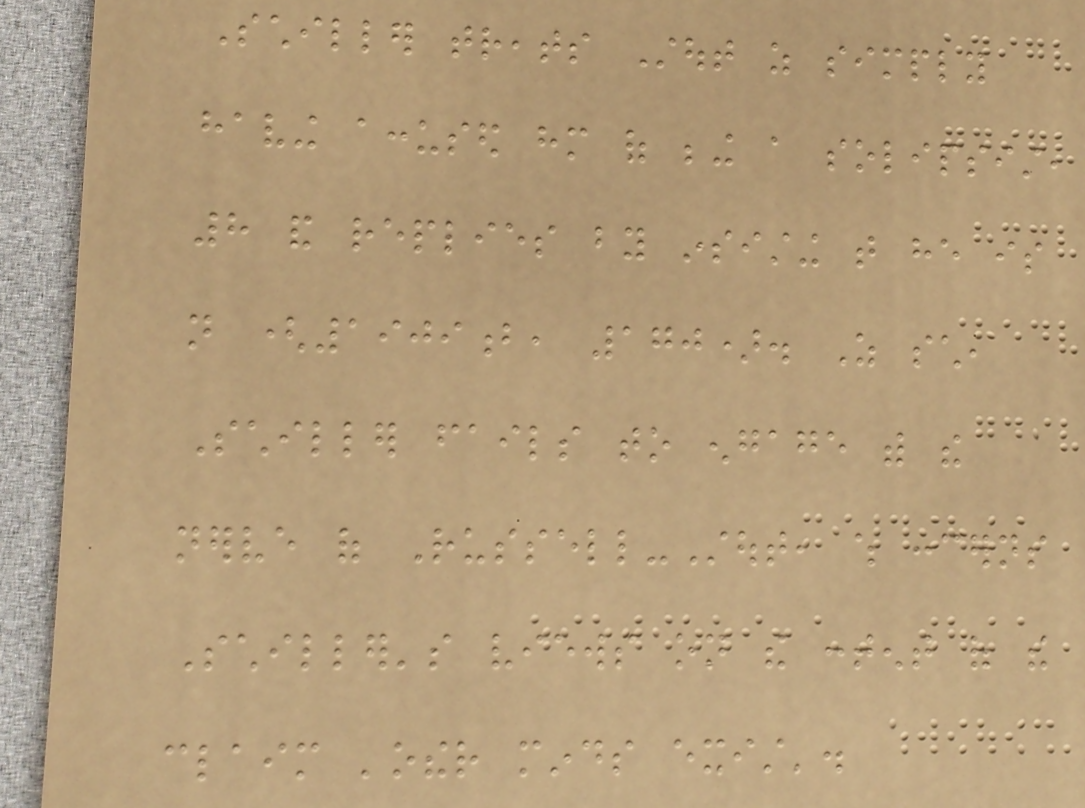Schiller treats Stout as simply
having accused him of being a solipsist,
8 and replies by insisting that he is
not (1909b, 170). As such,
Schiller fails to engage with the
nerve of Russell-Stout, which concerns
Schiller's views on the content of the
claim 'other minds exist'.
